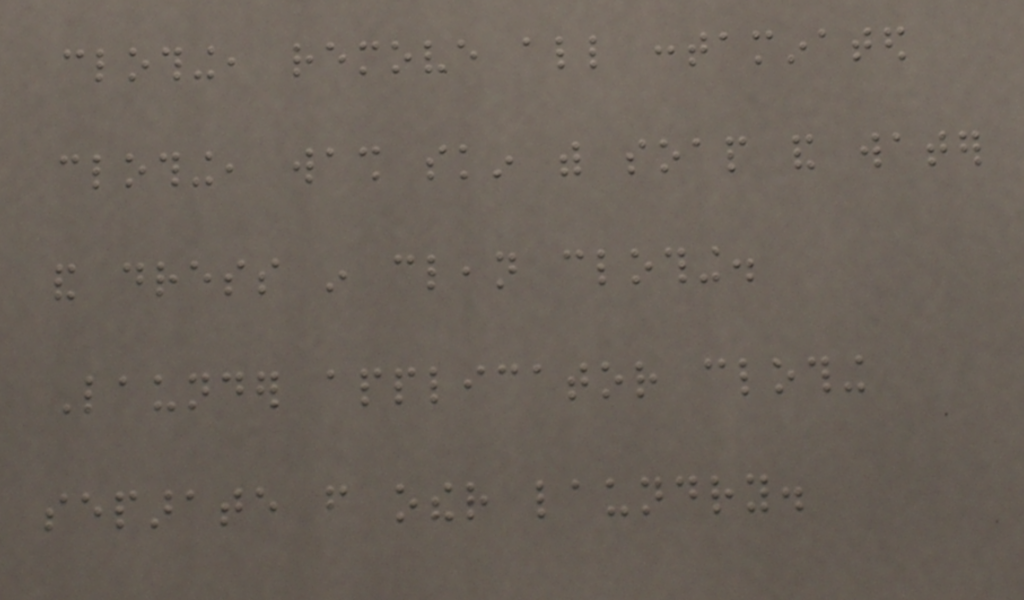clothing, remove all contaminated
clothing, wash skin with soap and water
and dress in clean clothing.
Launder applicator clothing
separate from other laundry.
